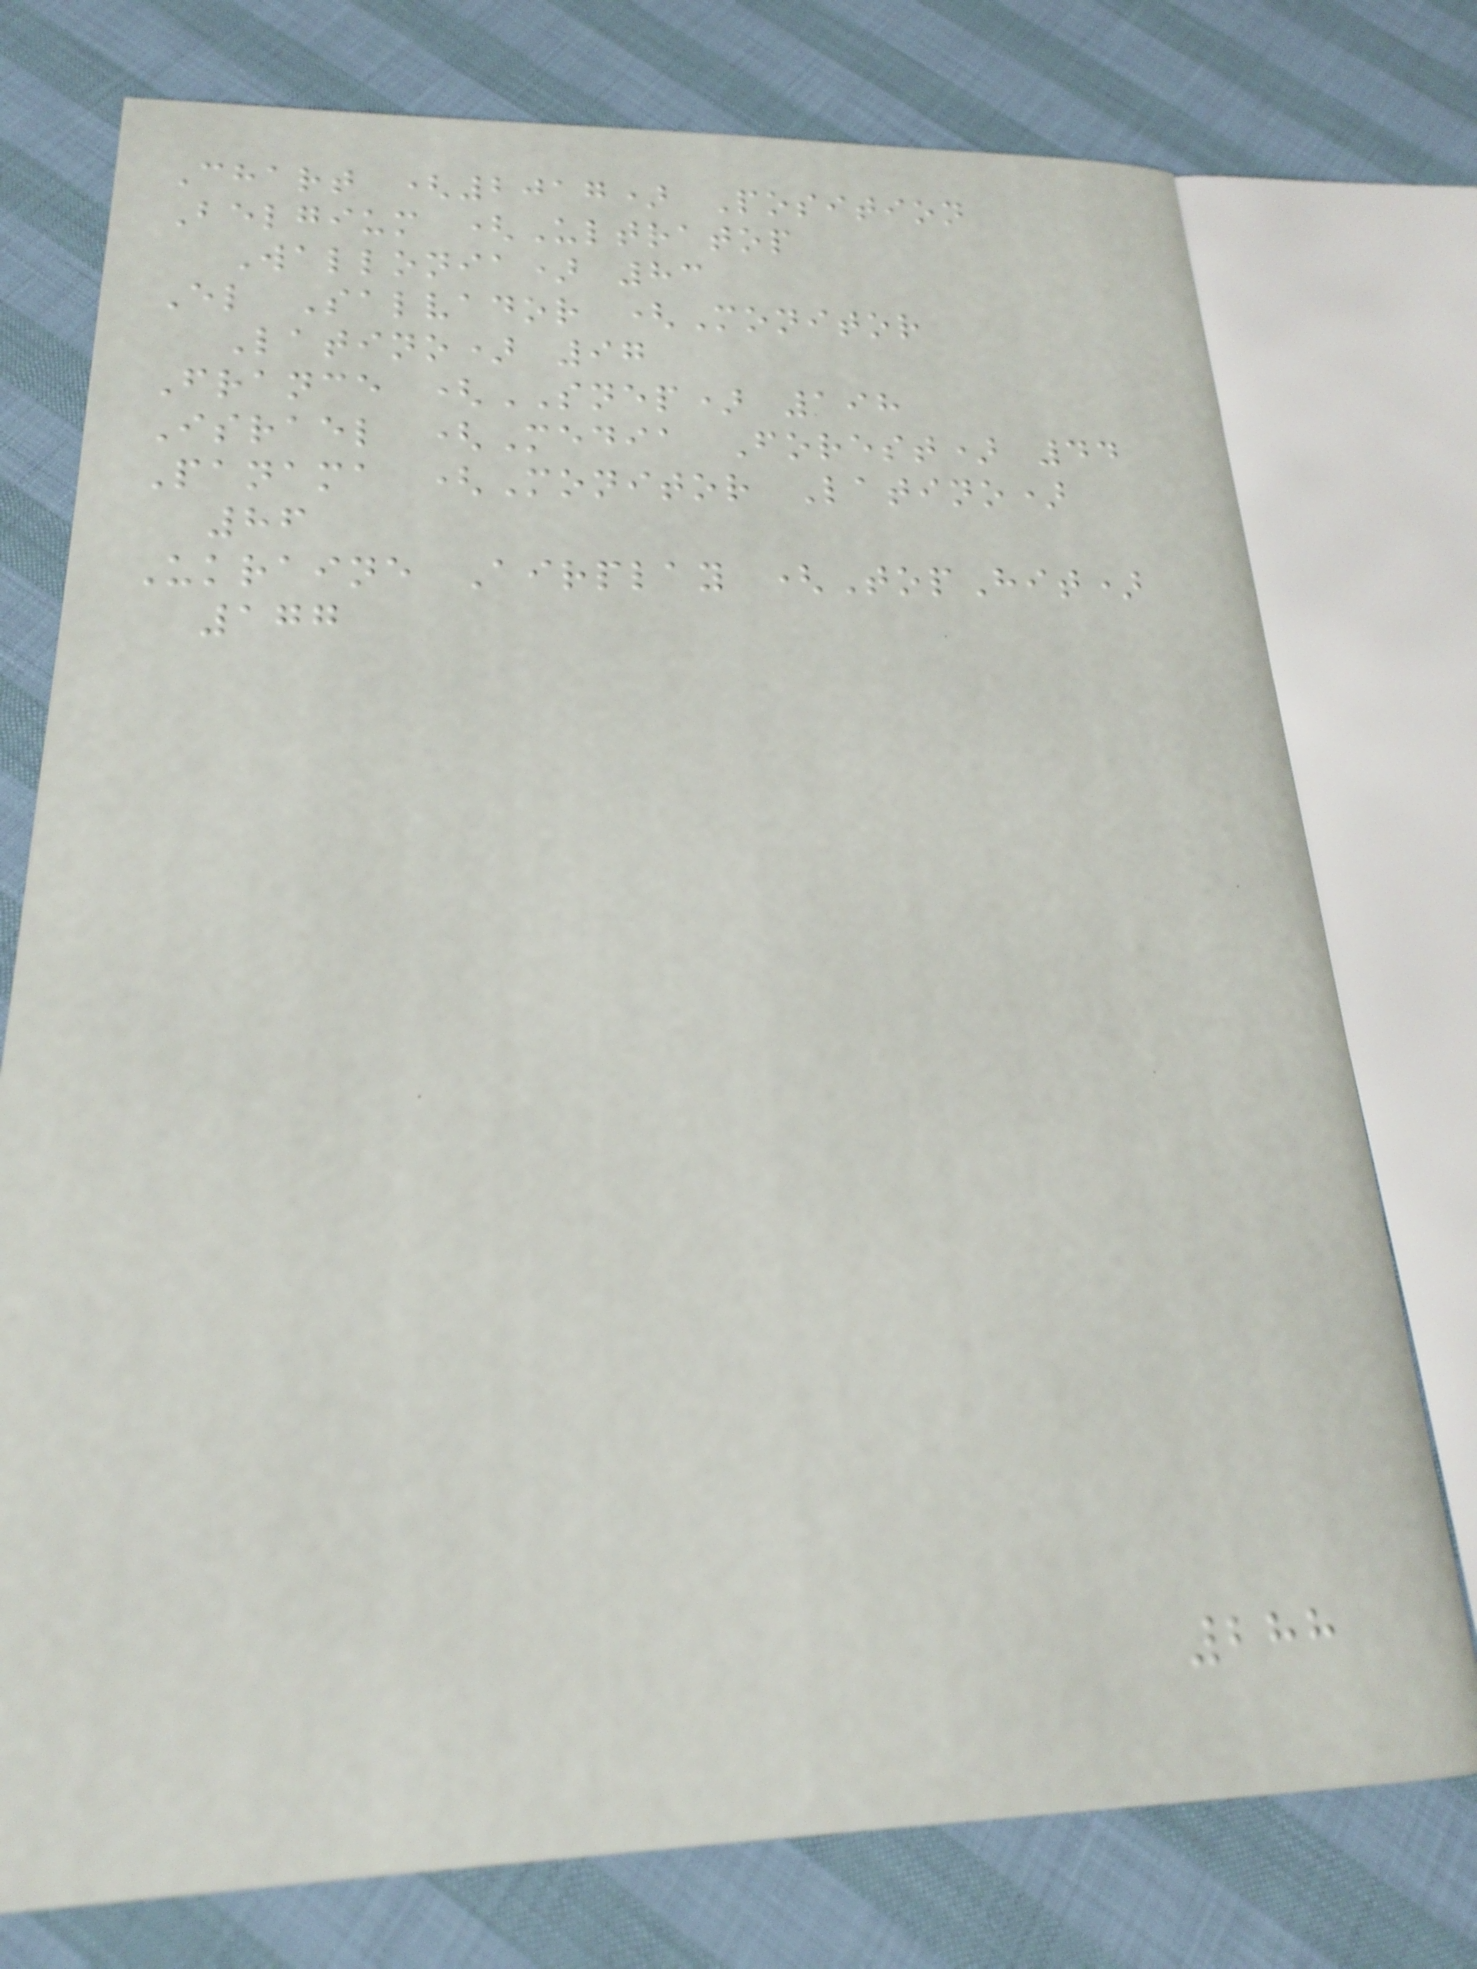Chart (2017) Position
Belgium (Ultratop
Wallonia) 83
El Salvador (Monitor
Latino) 97
France (SNEP) 198
Israel (Media Forest) 44
Panama (Monitor Latino)
86
Ukraine Airplay (TopHit)
177
288
